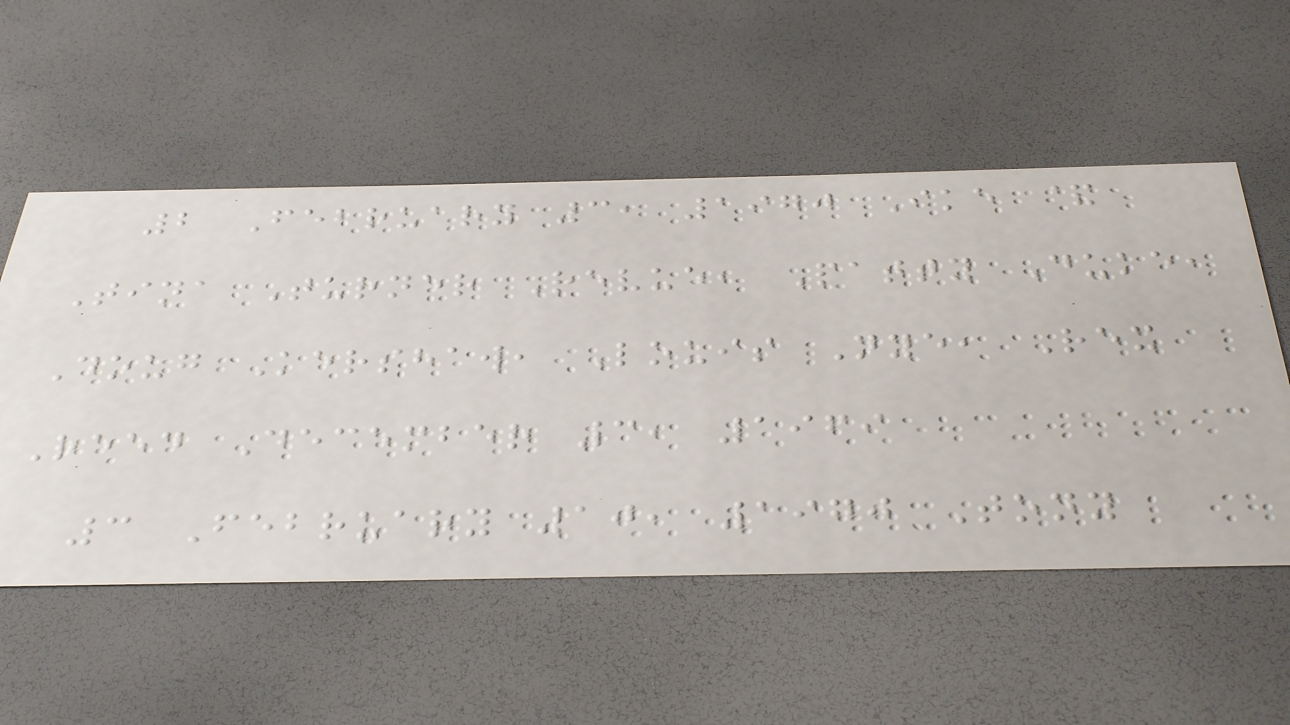2 February 3, 1970 Ike &
Tina Turner Revue, Patty Duke,
Doug Kershaw, Louis Nye, Rex
Reed December 3, 1969
3 February 10, 1970 Tony
